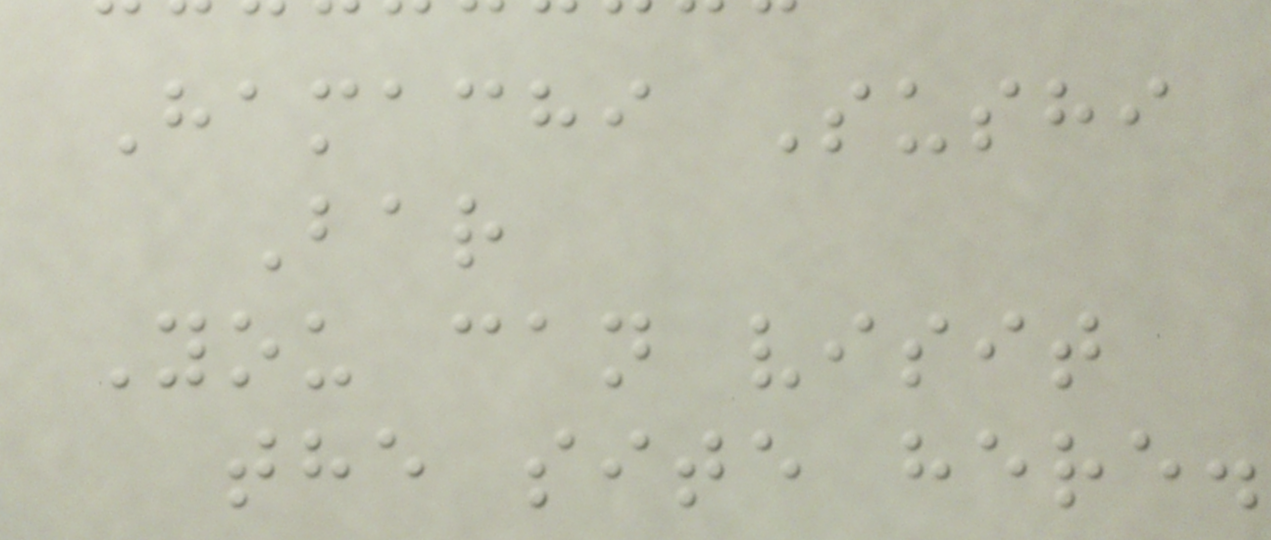Hamachi Sushi
Bar
You can visit
the site here.
